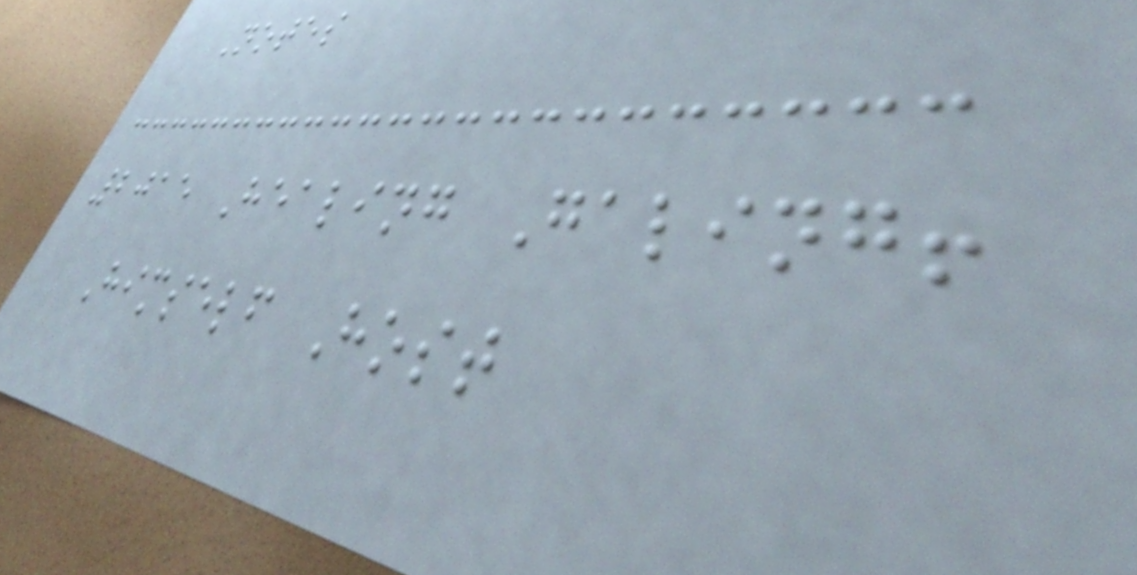Notes
2015 Healing Galing!
Himself Host
